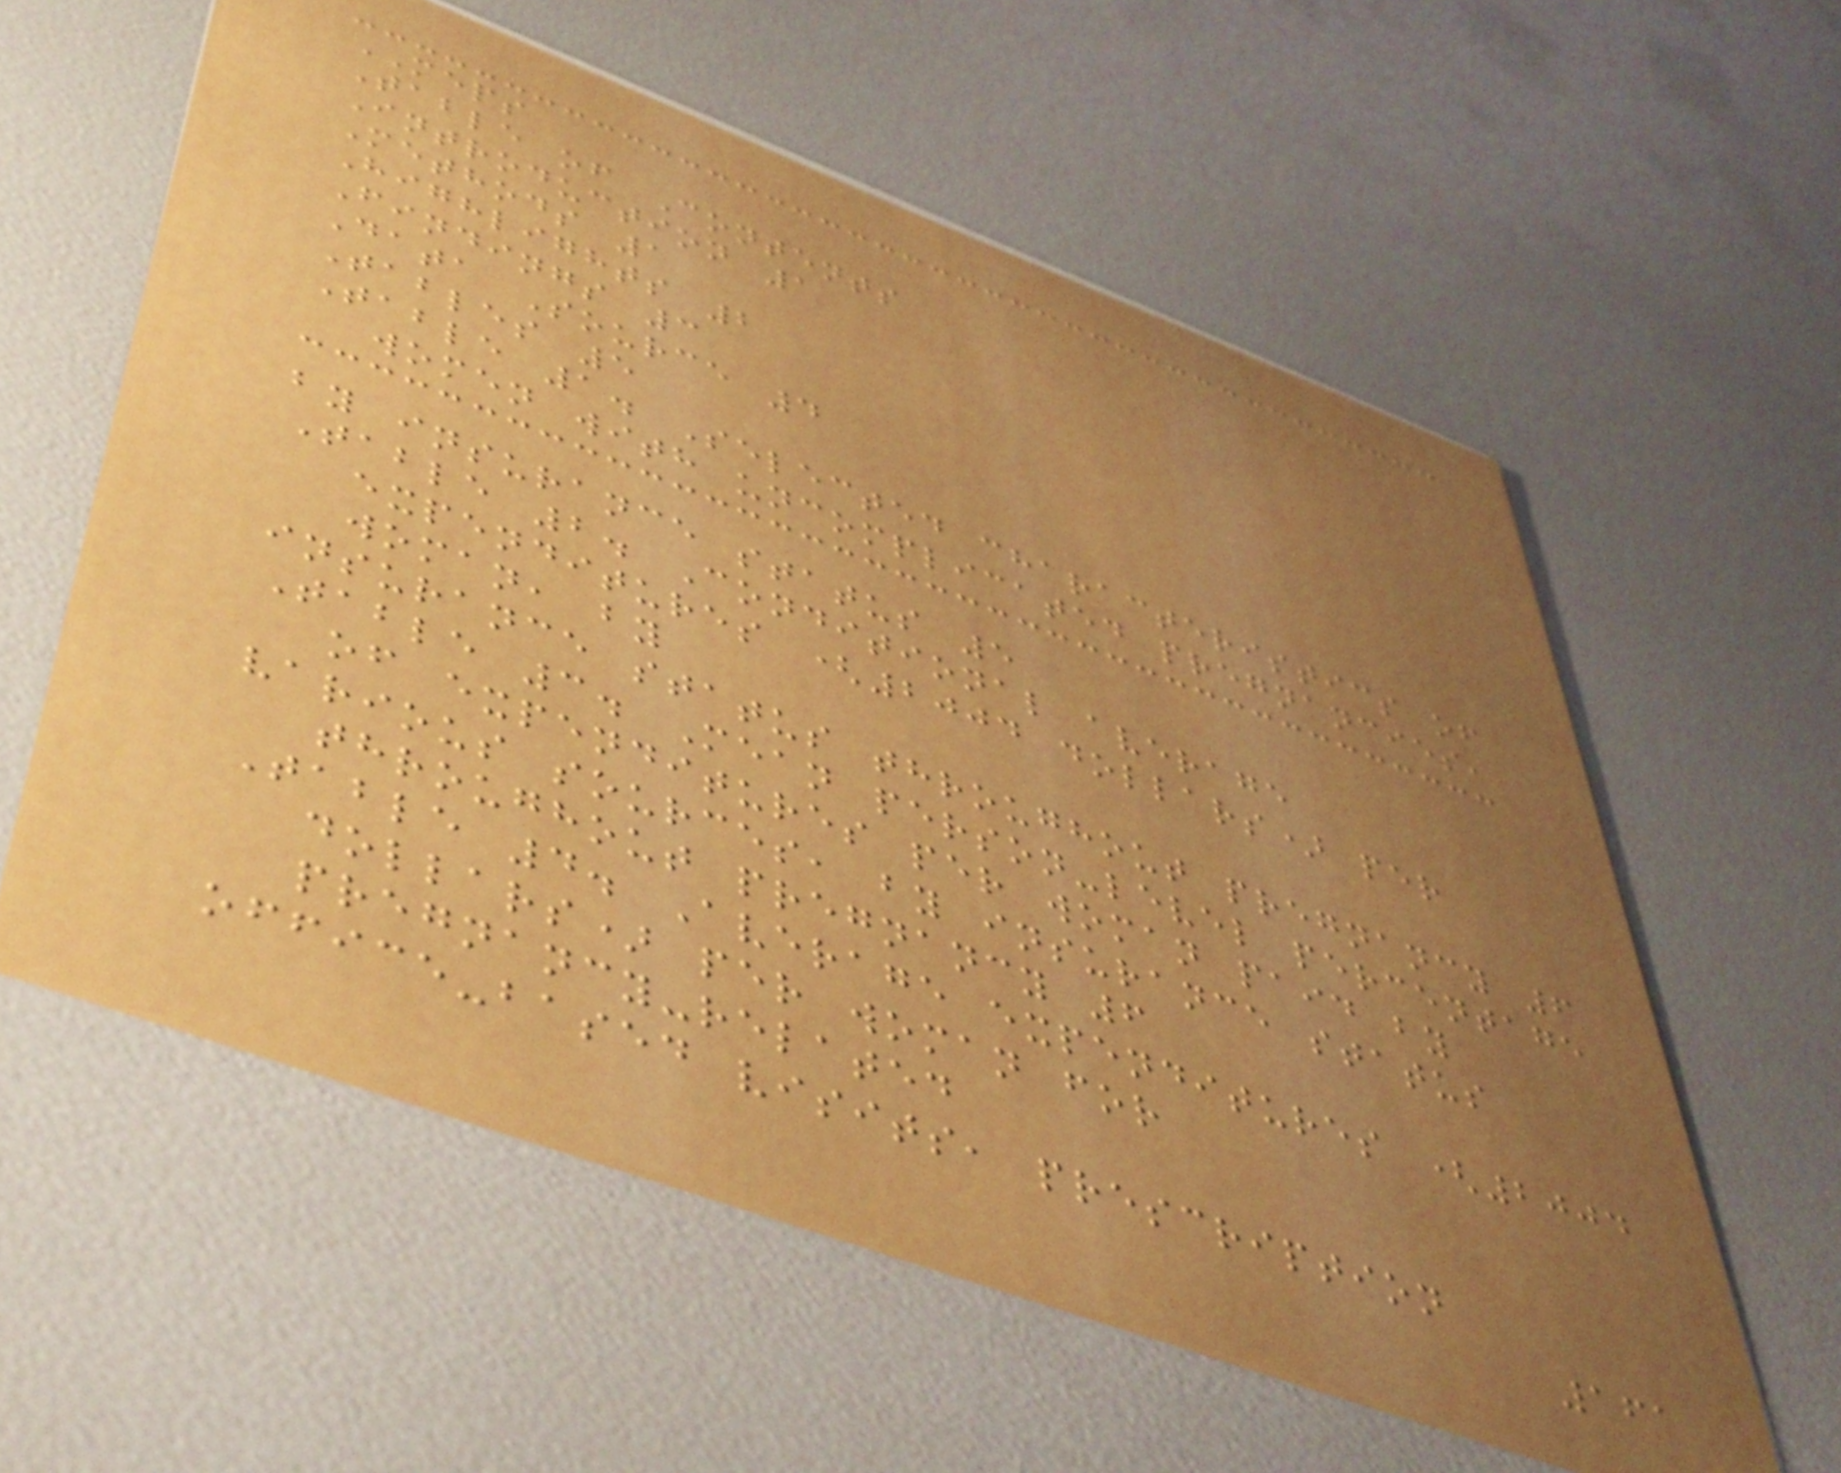MEPS
Table of Contents
Introduction 1
Methods 1
Highlights 2
Findings 3
Data Source 4
Tables 5
Table 1. Selected characteristics of
women with uncomplicated pregnancies,
by insurance status 5
Table 2. Conditional average
expenditures (2004 dollars) per
woman, by
insurance status throughout pregnancy 6
Table 3. Mean person-level percentage
of expenditures per woman paid by
various sources, by insurance status
throughout pregnancy 6
Table 4. Average expenditures (2004
dollars) per woman for
pregnancy-related
office-based visits, prescription
161
